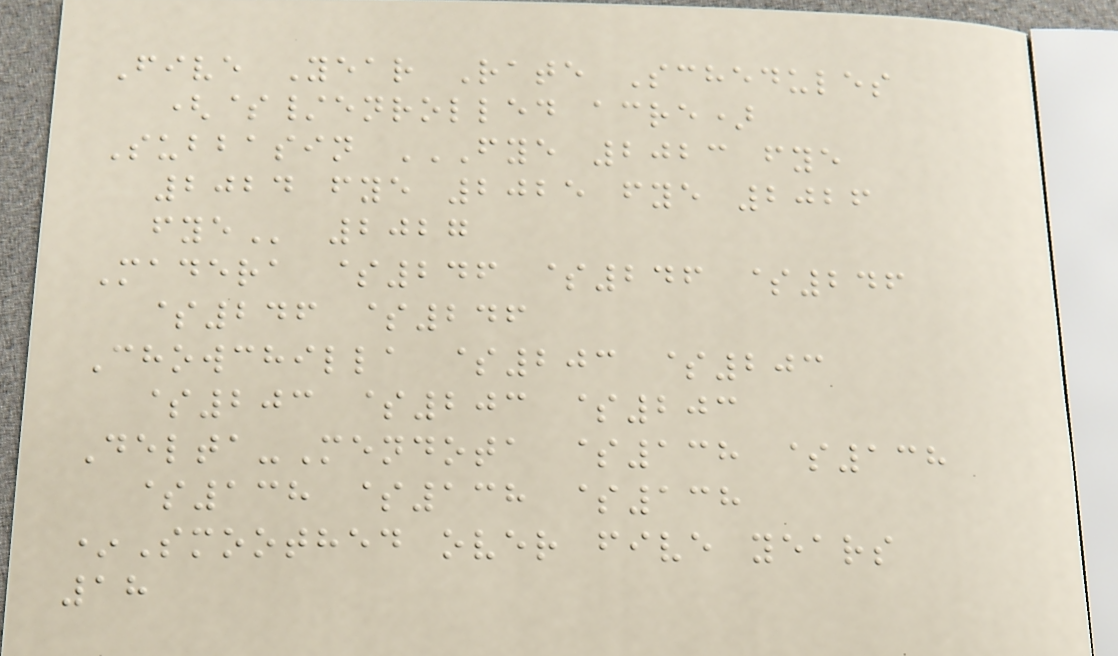Five Year Rate Schedules
($/enrolled acre)
Subbasin FYE 2023 FYE
2024 FYE 2025 FYE 2026
FYE 2027
Madera $246 $246 $246
$246 $246
Chowchilla $203 $203
$203 $203 $203
Delta-Mendota $138 $138
$138 $138 $138
*Smoothed over five years
18
